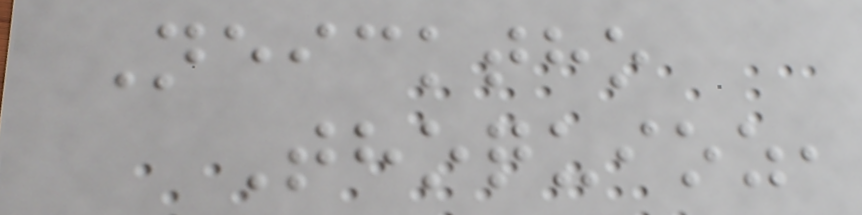Neicktho
Thoquioz,
